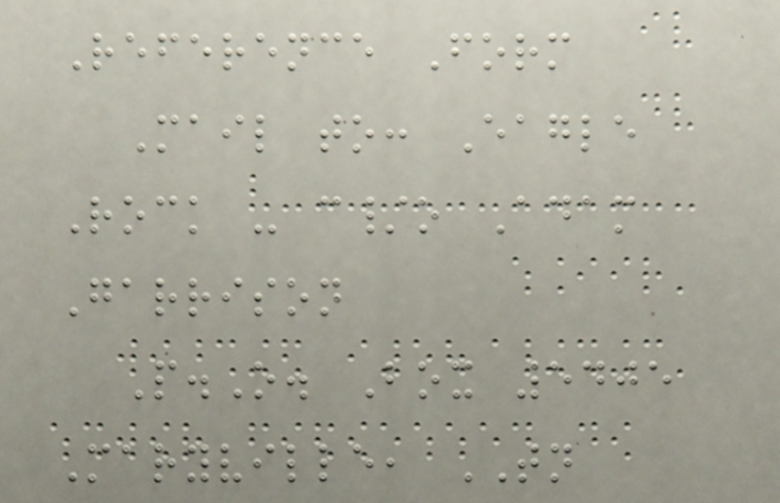Reference Form
Mail to: Eagle
Rock - c/o Adam
Garrison
P.O. Box 5405
Maryville, TN
